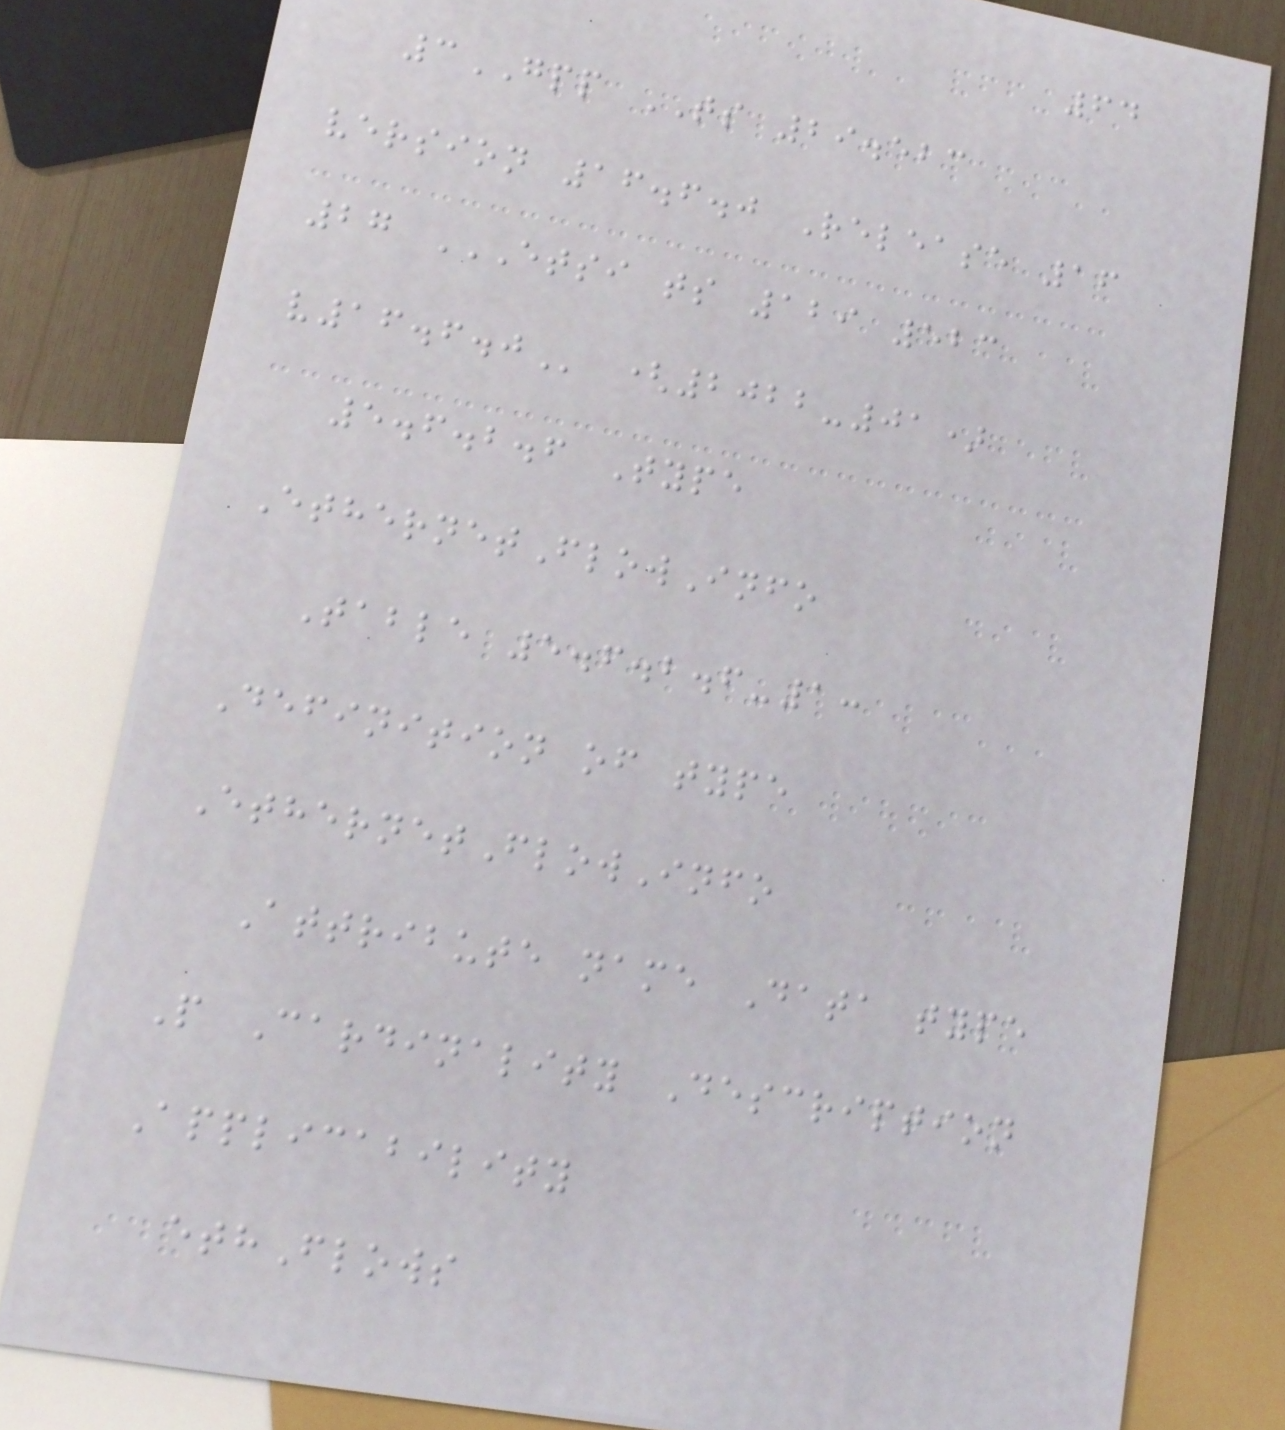64
3GPP TS 29.523
version 16.6.0 Release 16
27 ETSI TS 129 523
V16.6.0 (2022-01)
5.6.2.6 Type
EthernetFlowInfo
Table 5.6.2.6-1:
Definition of type
EthernetFlowInfo
Attribute name Data type
P Cardinality Description
Applicability
ethFlows
